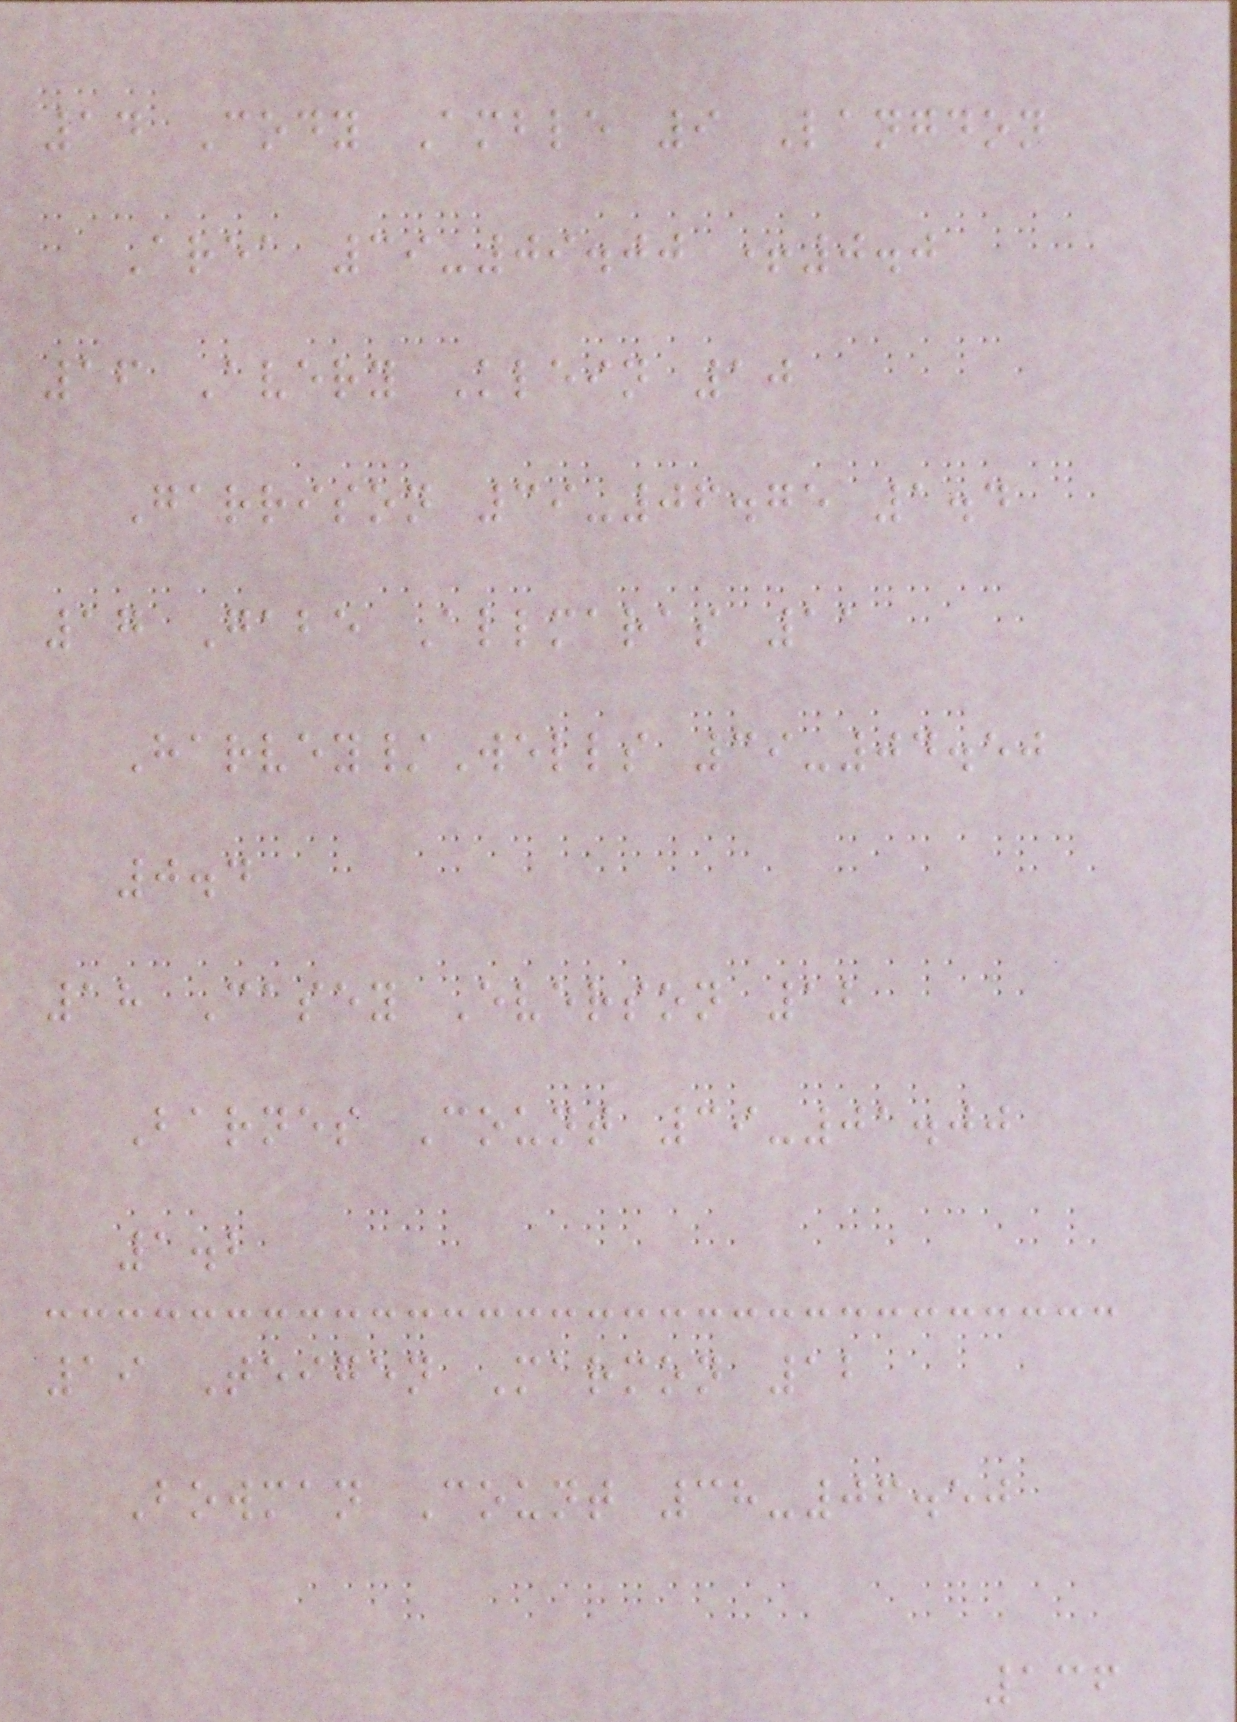14 Cody Amble 9 Langdon
Area 39-09.00 +0.0
16 Avery Klein 10
Garrison 39-06.75 1.4
17 Gabe Allmaras 11
Harvey/Wells 39-04.50
0.4
18 Casey Everson 12
Barnes Count 39-01.00
1.2
19 Teigen Marmon 12
Bowman Count 38-06.50
136
